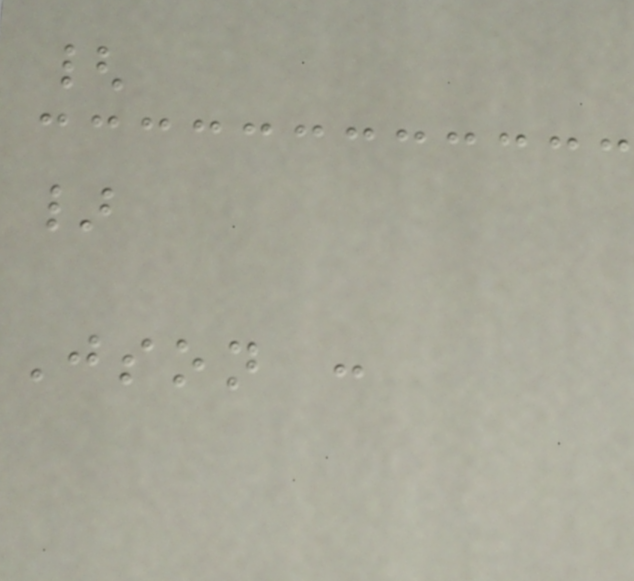{
}
Json :
